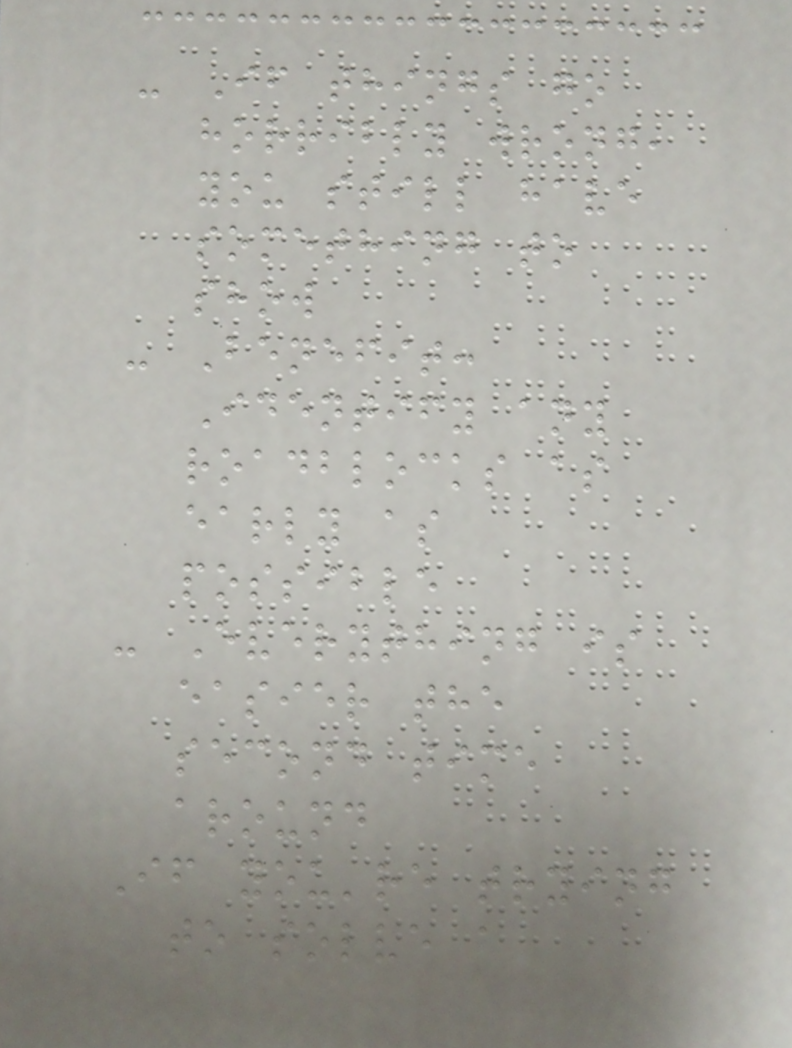- If things go
horribly wrong,
you still have
something to
show
- Benefit:
Identify any
roadblocks as
early as
possible
- Everything is
easier the
second time
around
If you're trying
to solve a
